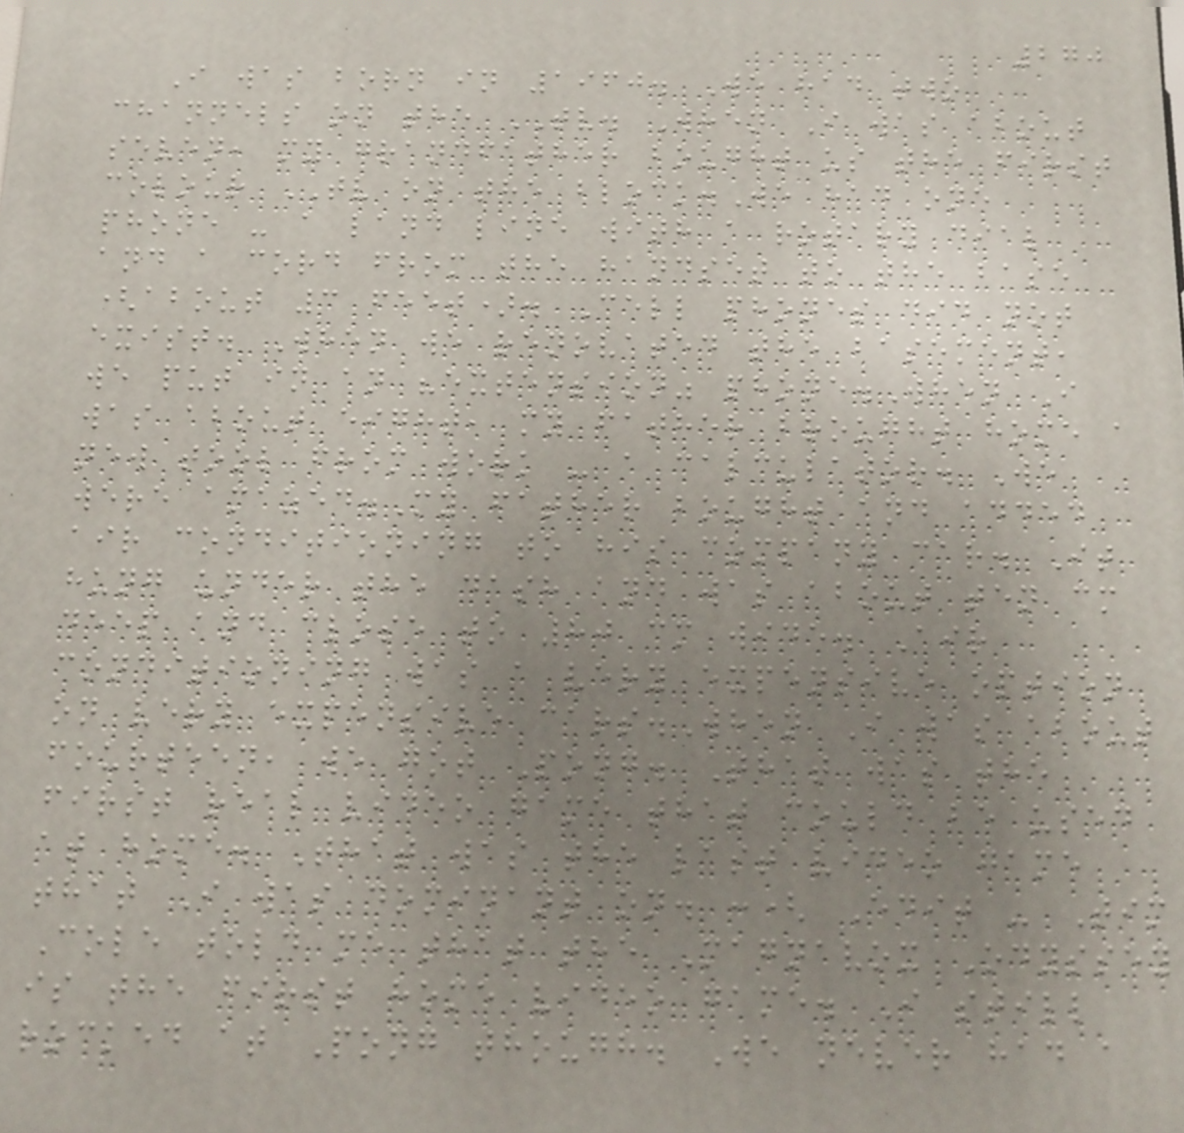270
I was born in 1960. We had two
channels on the TV. When I was about
seven, my grandfather bought us the first
colour TV on the block.We had one
phone - a land line with a rotary dial
and a cord from the handset to the base
(about 3 feet). Cell phones did not
exist. When we renovated the basement,
we put in an "extension" phone.When I
was about eight, my father brought home a
new tool from work - a calculator. We
were amazed.My father bought and added
air conditioning to his company car. It
hung under the dash and was about ten cm
deep and close to 80 cm wide. Air
conditioning was a very expensive option
on very expensive cars.When I was about
fourteen, we got Pong. That was the
first real video game that could be used
at home. That was the last video game
that I was dominant on. :( Edit - Tim
Cole told me that the Magnavox Odyssey
is the first home video game. I still
rocked at Pong though. We never had a
